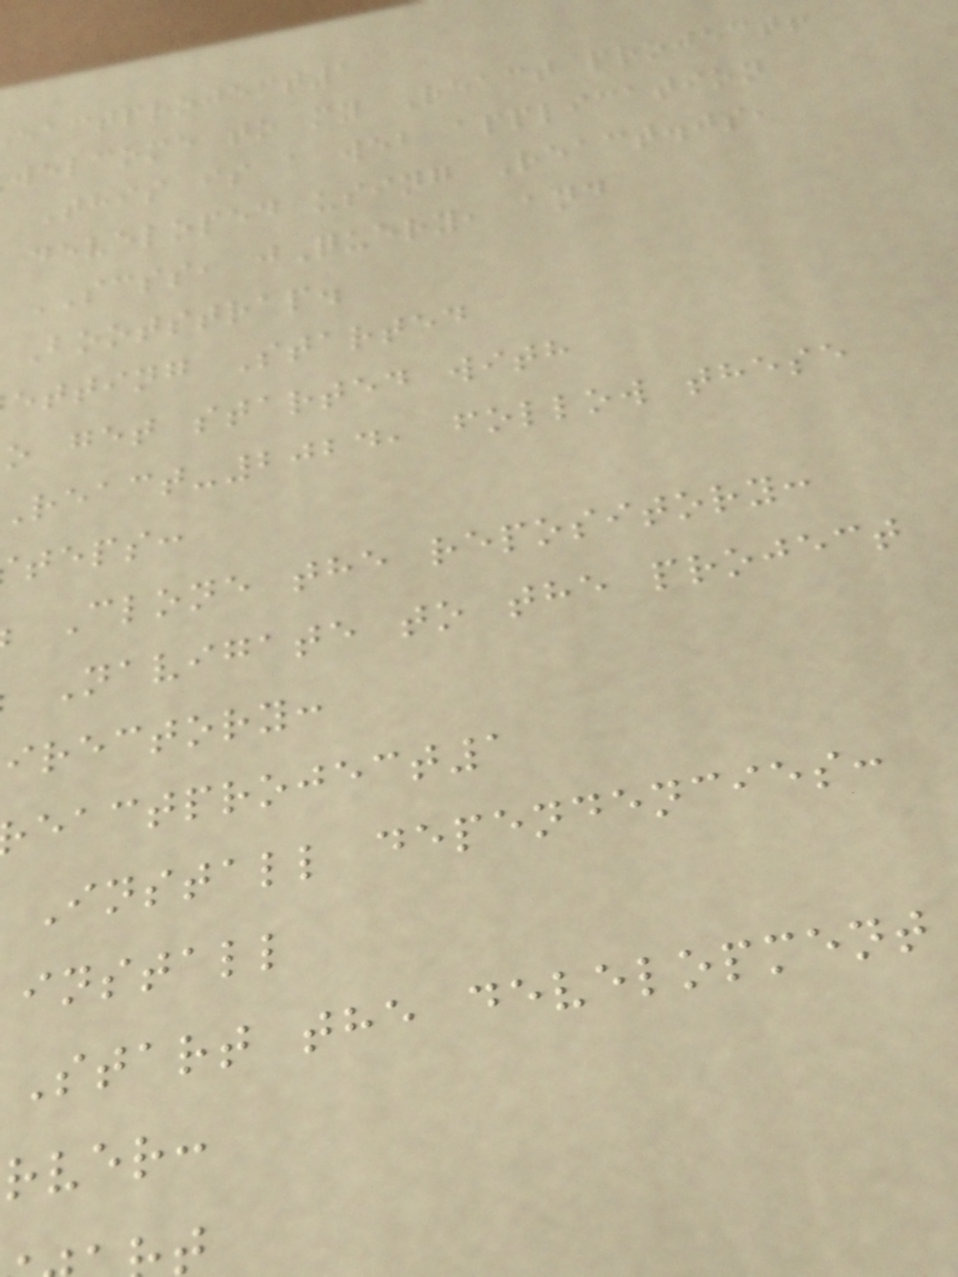eactproject1
welcome to my React project!
This is a web application
developed using React.js,
SCSS, jQuery, and
Bootstrap.
etting Started
o get started with
react-2024, follow these
teps:
Clone the repository:
Navigate to the project
irectory:
eactproject1
Install dependencies:
install
Start the development
rver:
